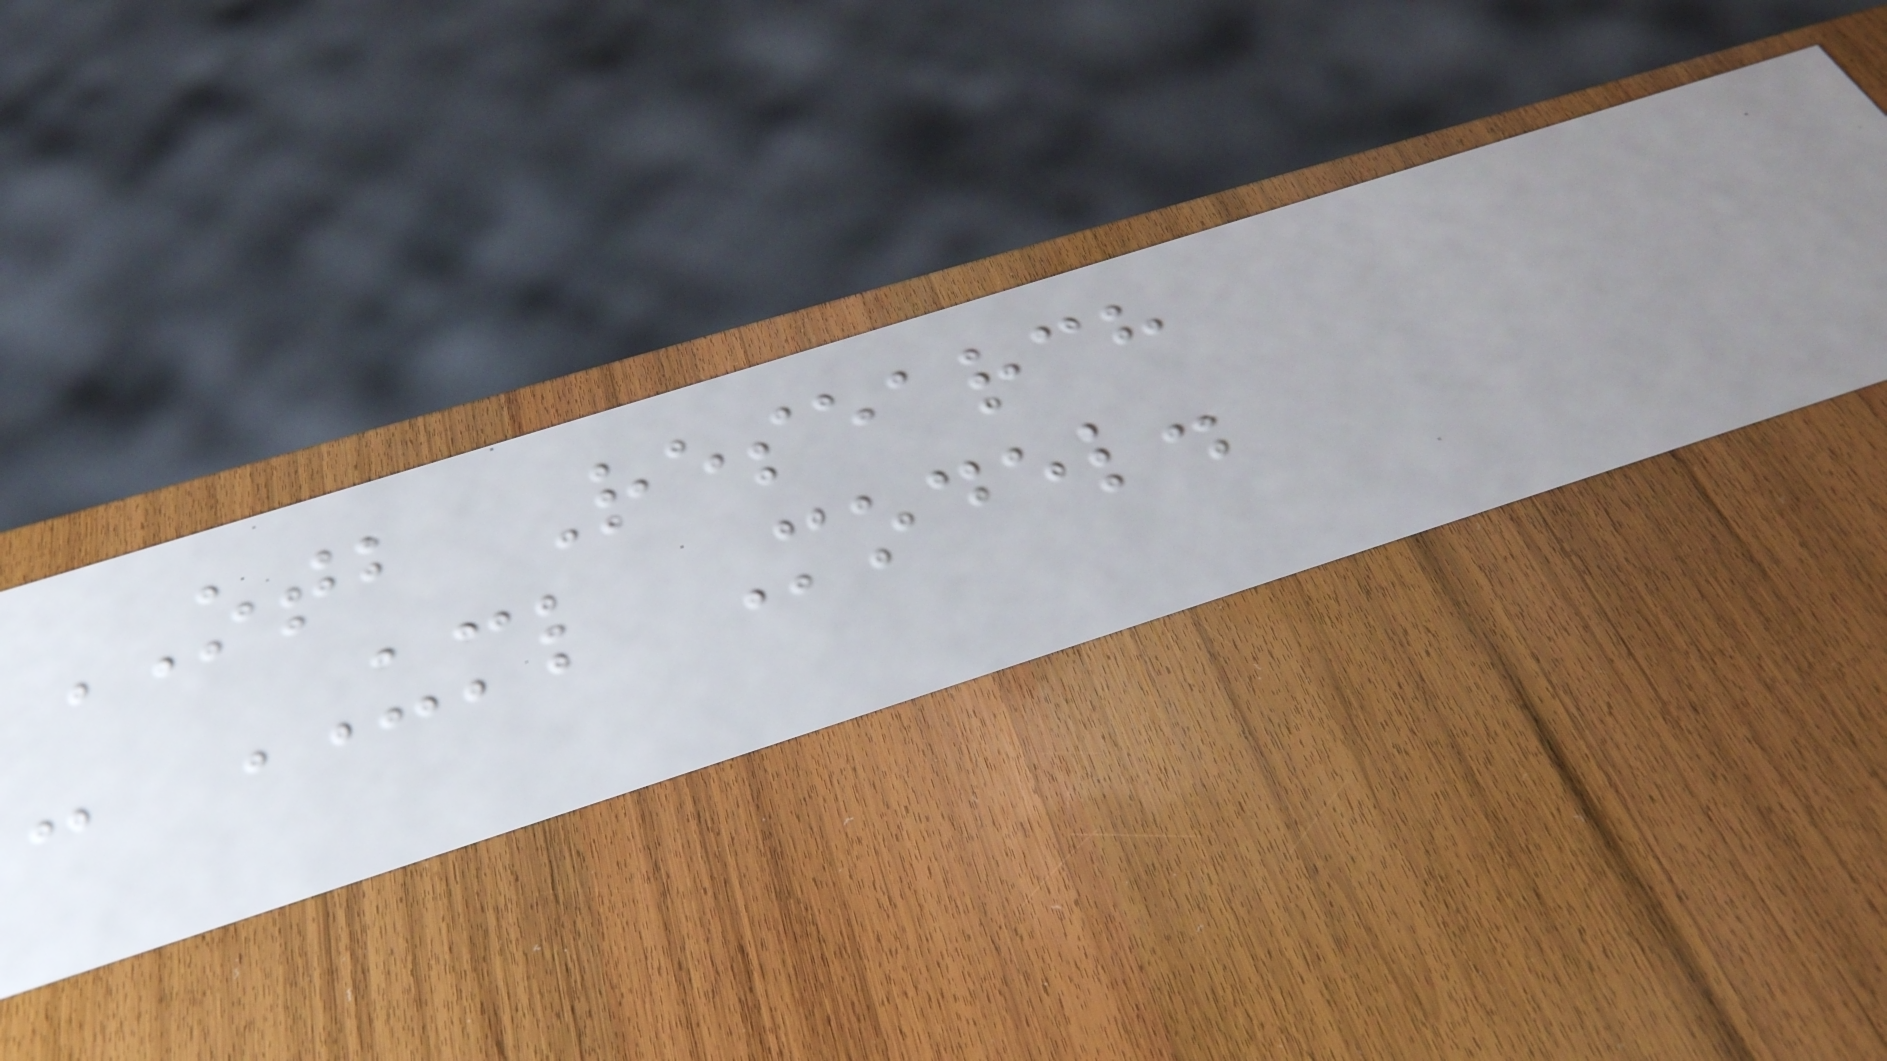OTB Research
- UML Model.
